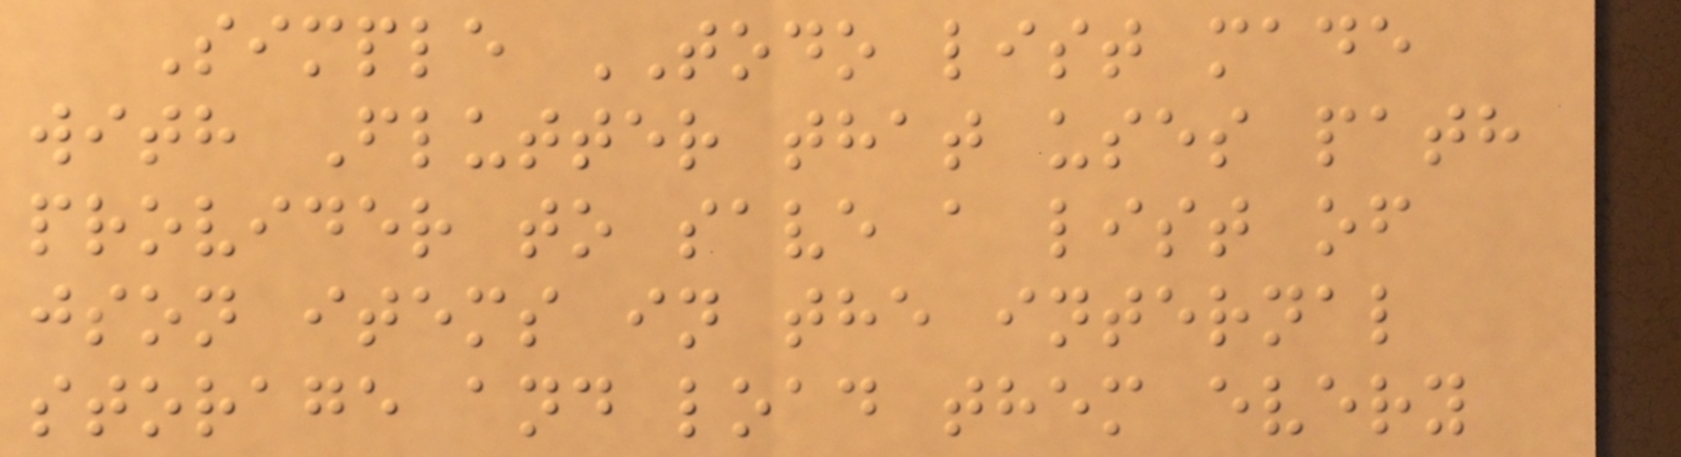Simple TODO list made
with Flutter that uses path
provider to save a list of
json items in the internal
storage and load them every
